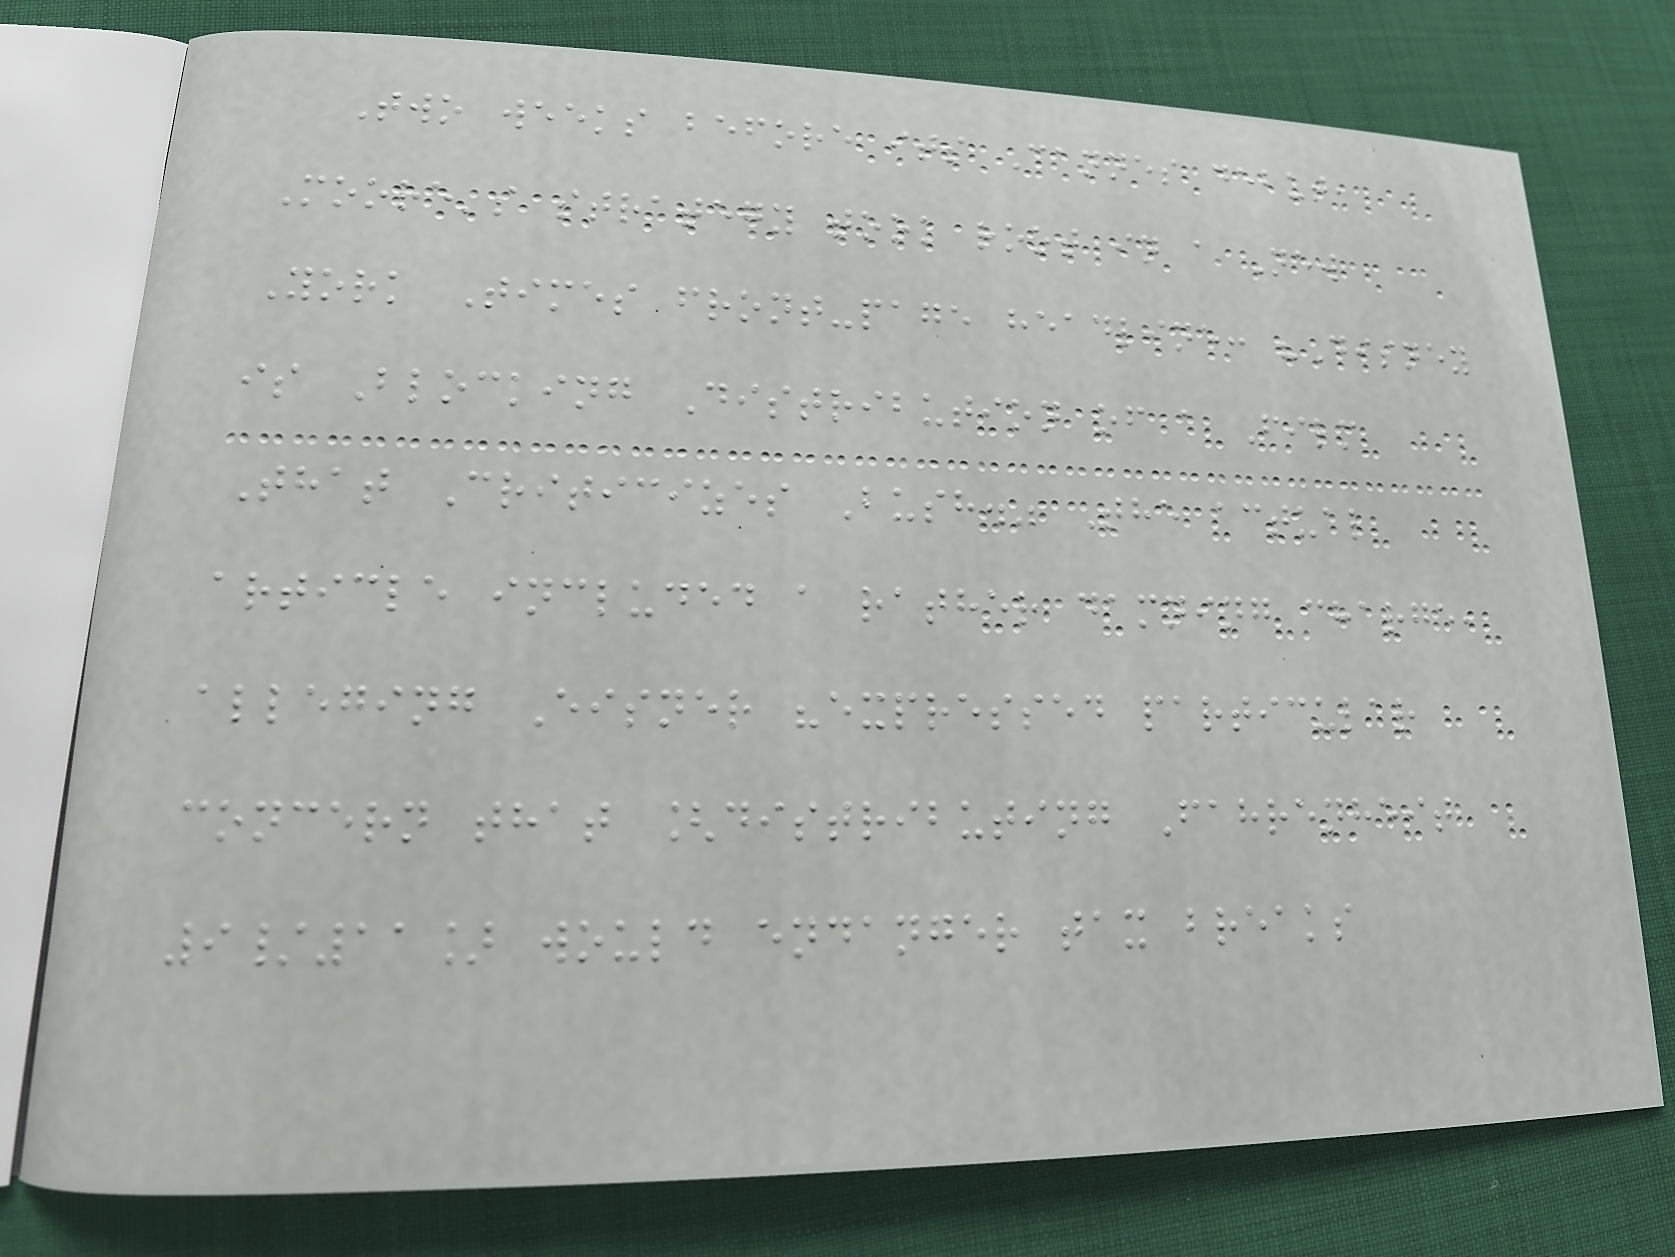Two weeks before its Cannes debut,
Moore's strategy took root in a New
York Times front-page headline: "Disney
is Blocking Distribution of a Film
That Criticizes Bush." The actual
article included a rather damning charge,
alleging Eisner "expressed particular
concern that [distributing Fahrenheit
9/11] would endanger tax breaks
